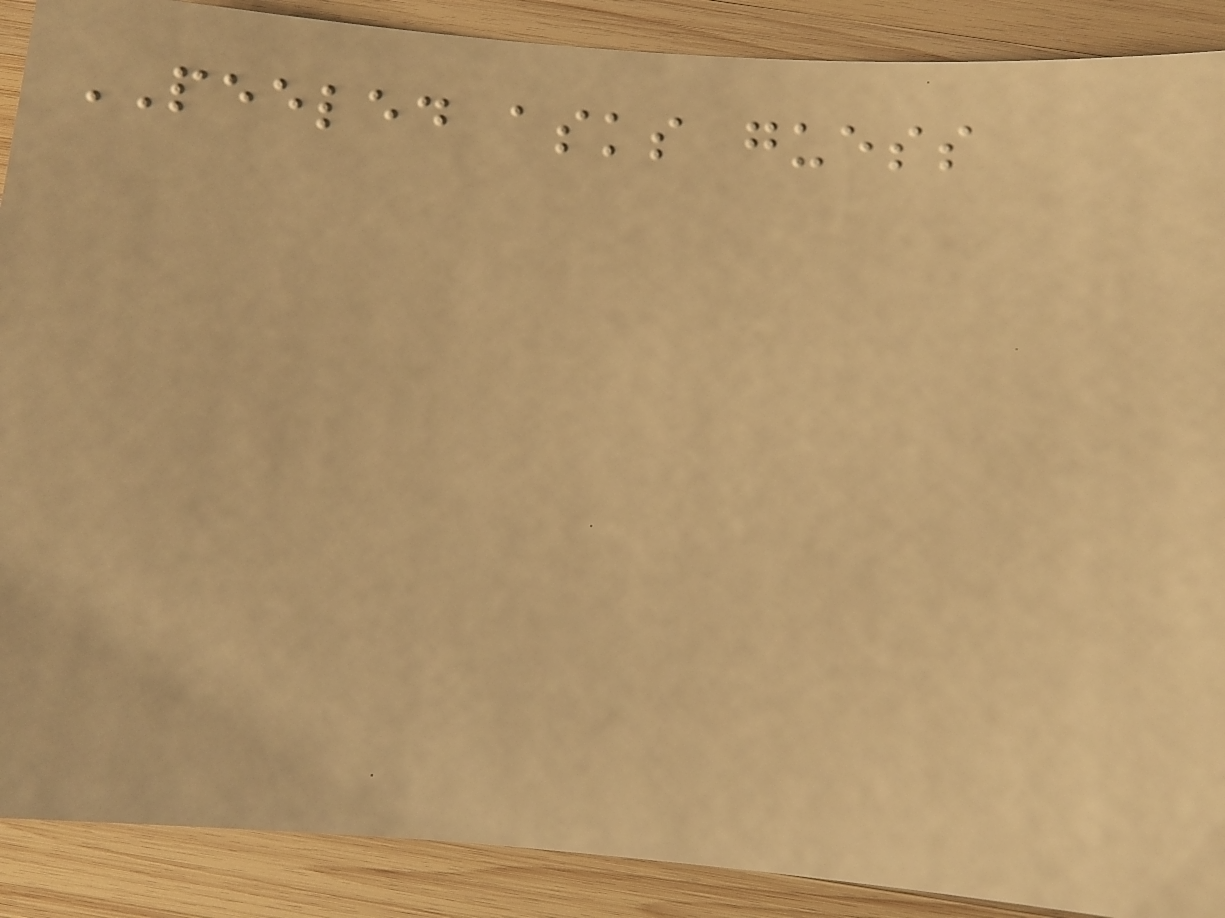PEELED asks guess
